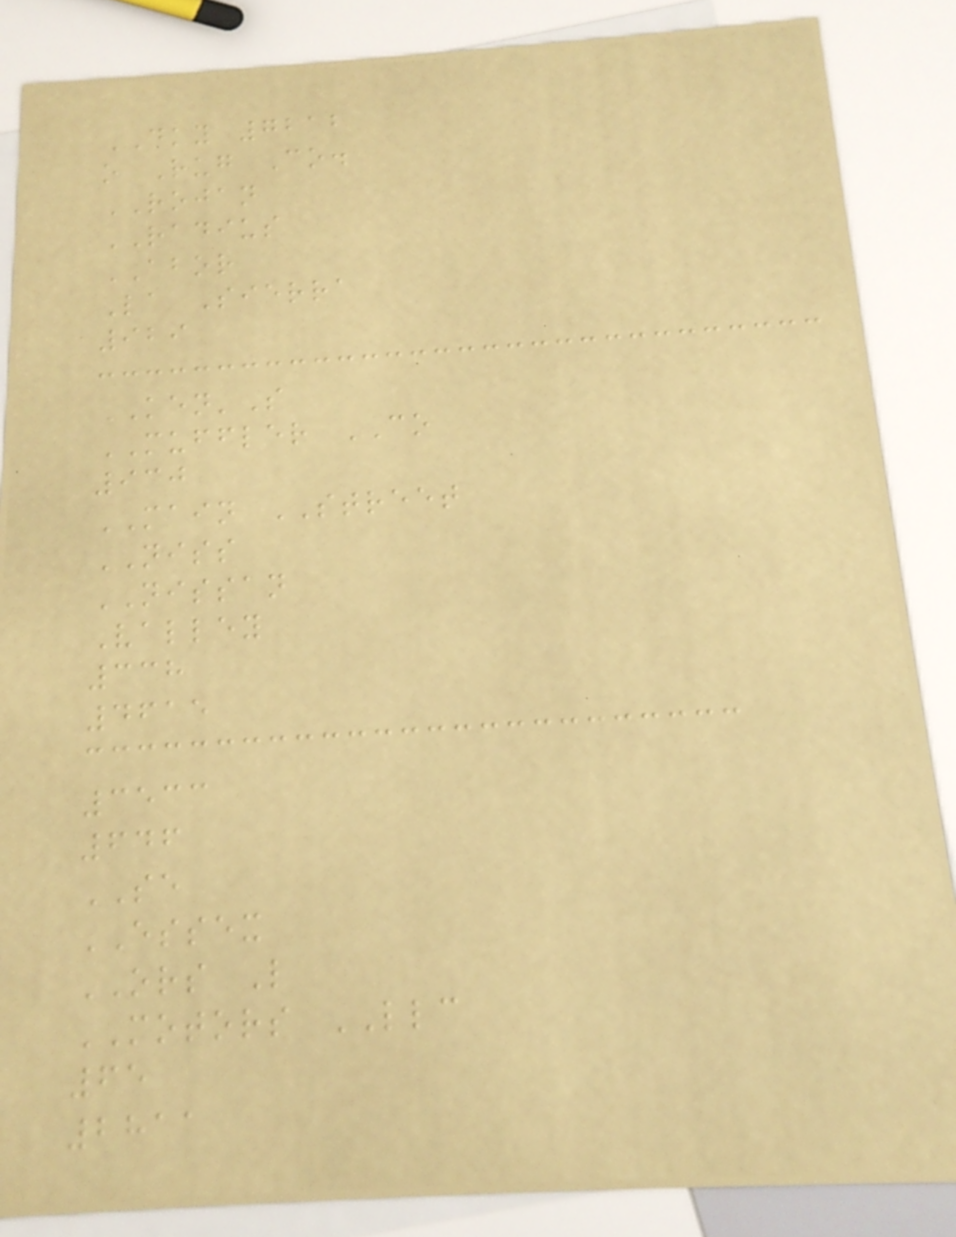DKY 7212
o Rug Co.
ROJAN
RADIUS
ABOR
La Sierra
929
KEN'S
MUFFLER CO
930
MAIN STREET
NISS
NISSAN
Valley
338
4615
3533
646
SE
ESSEX
ORS L
MOTORS LLC
65
2811
